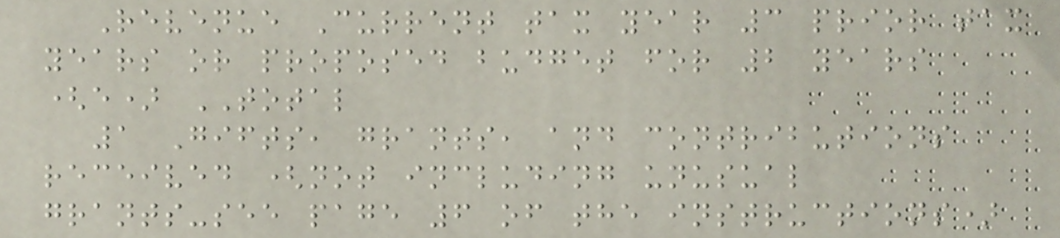Revenue Current tax year 3 prior tax
years or proposed budget for 2 years
(e) TOTAL
1 Gifts, grants, and contributions
received (not including unusual
grants-see page 6 of the instructions)
